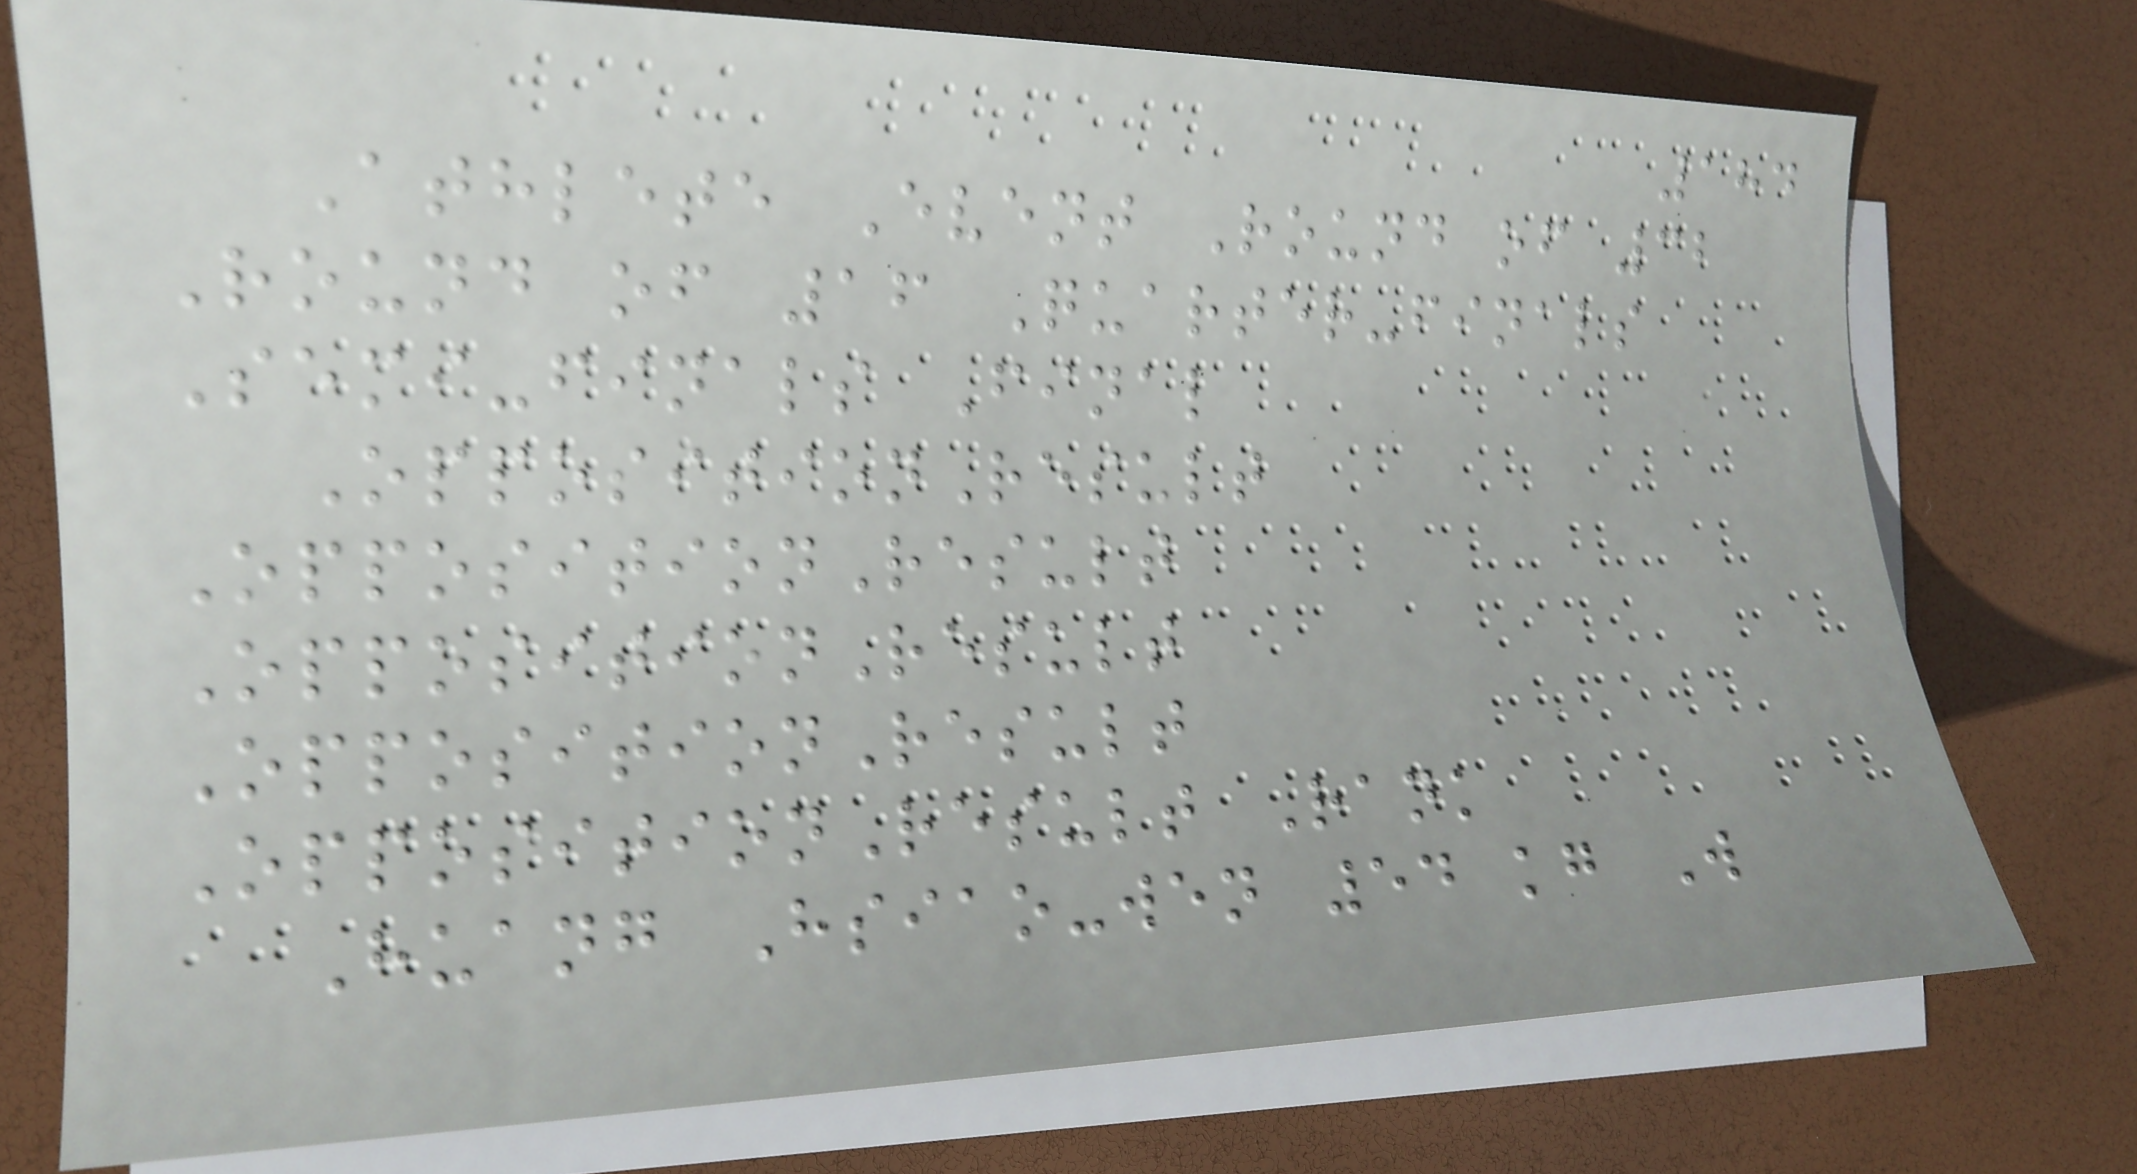184
Athlete Event Round of 32
Round of 16 Quarter-finals
Semi-finals Final
OppositionResult
OppositionResult
OppositionResult
OppositionResult
OppositionResult Rank
Huang Hsiao-wen 54 kg W
